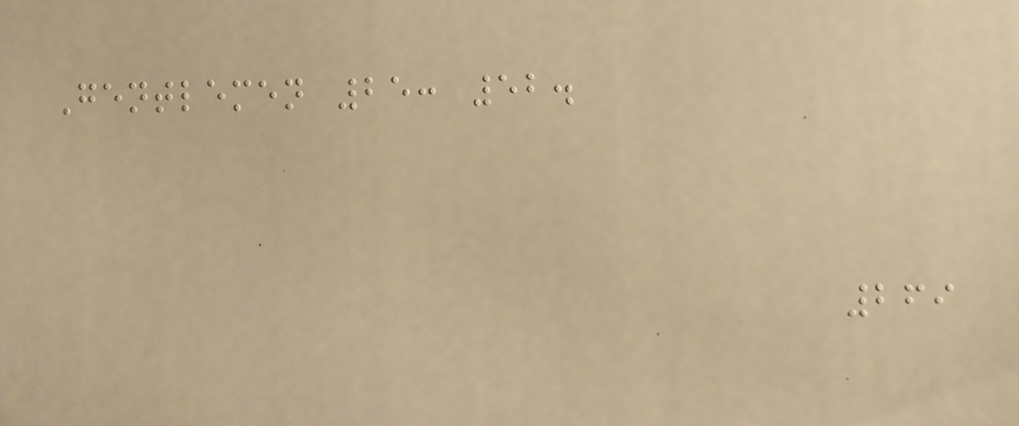Gentlemen 25: 52.
269
